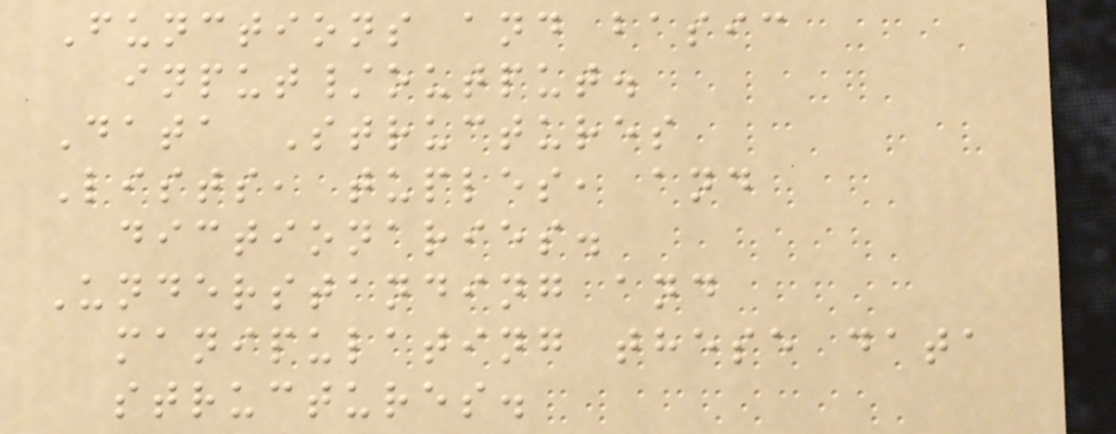Functions and basic
input/output.
Data Structures
Lists, tuples, and
dictionaries.
Understanding and
manipulating these data
structures.
